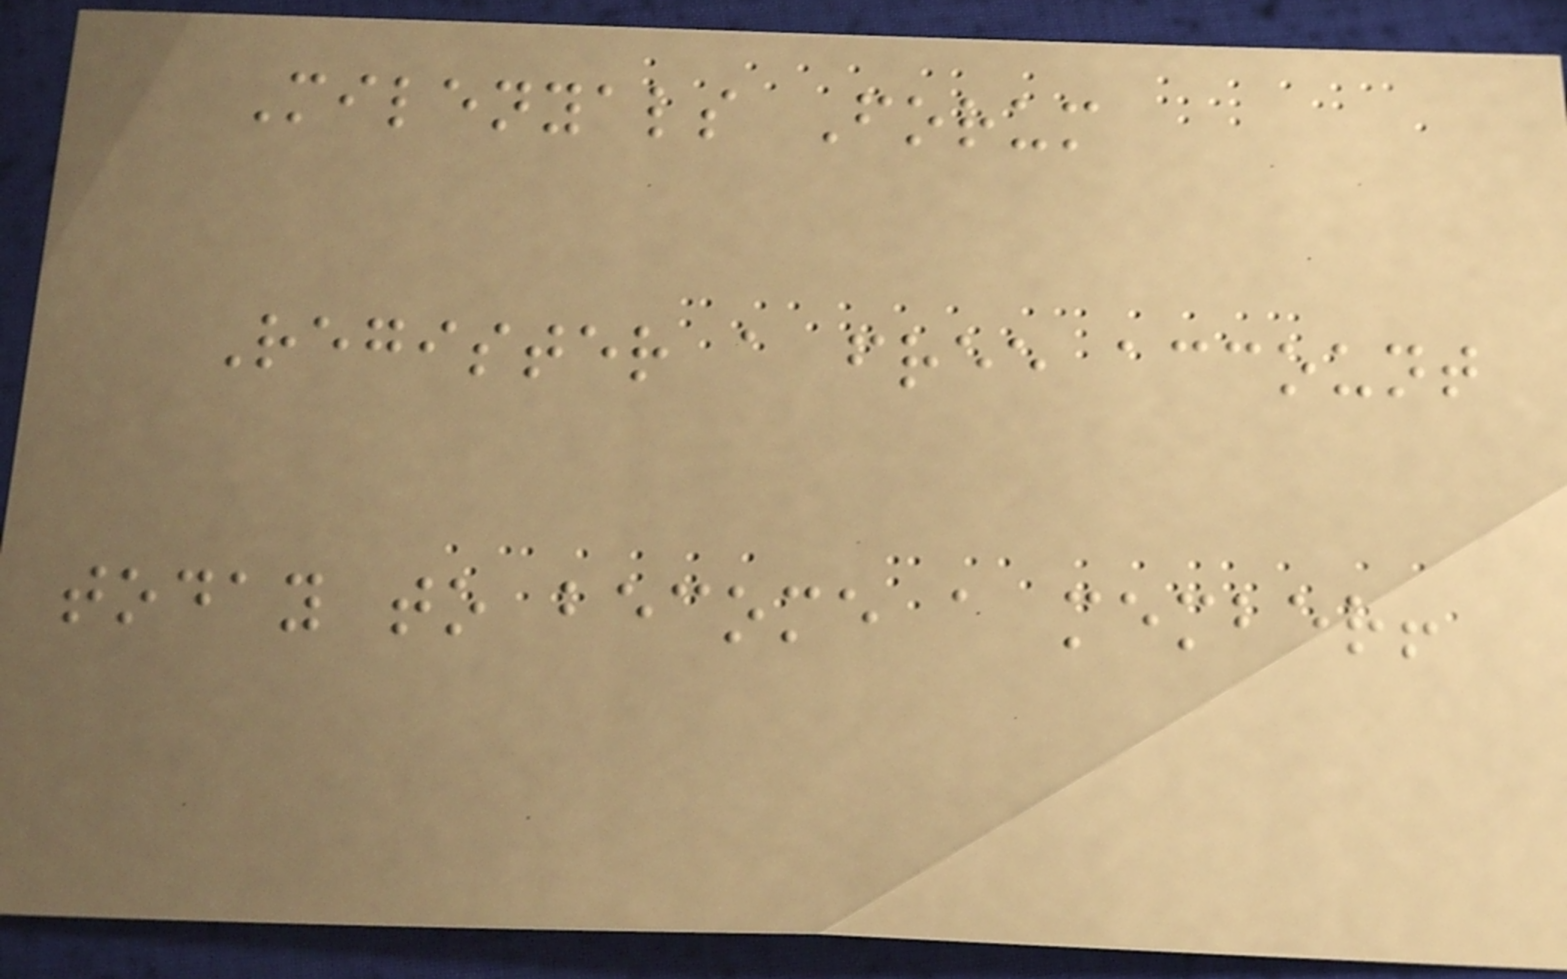Milenyals Forum
Register a free account
today to become a member!
